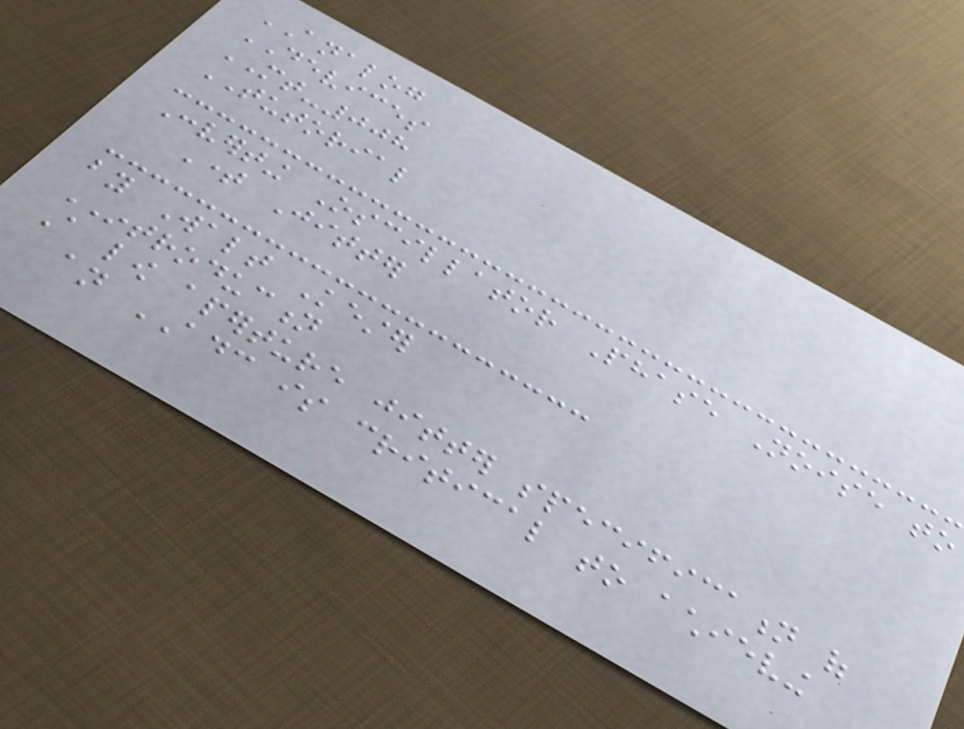ANALOG
DEVICES
MT-008
TUTORIAL
Converting Oscillator Phase Noise to
Time Jitter
by Walt Kester
INTRODUCTION
A low aperture jitter specification of
an ADC is critical to achieving
